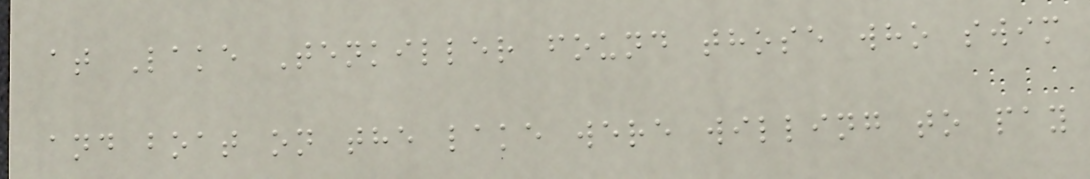at Lake Tenkiller found those who swim
and boat on the lake were willing to pay
